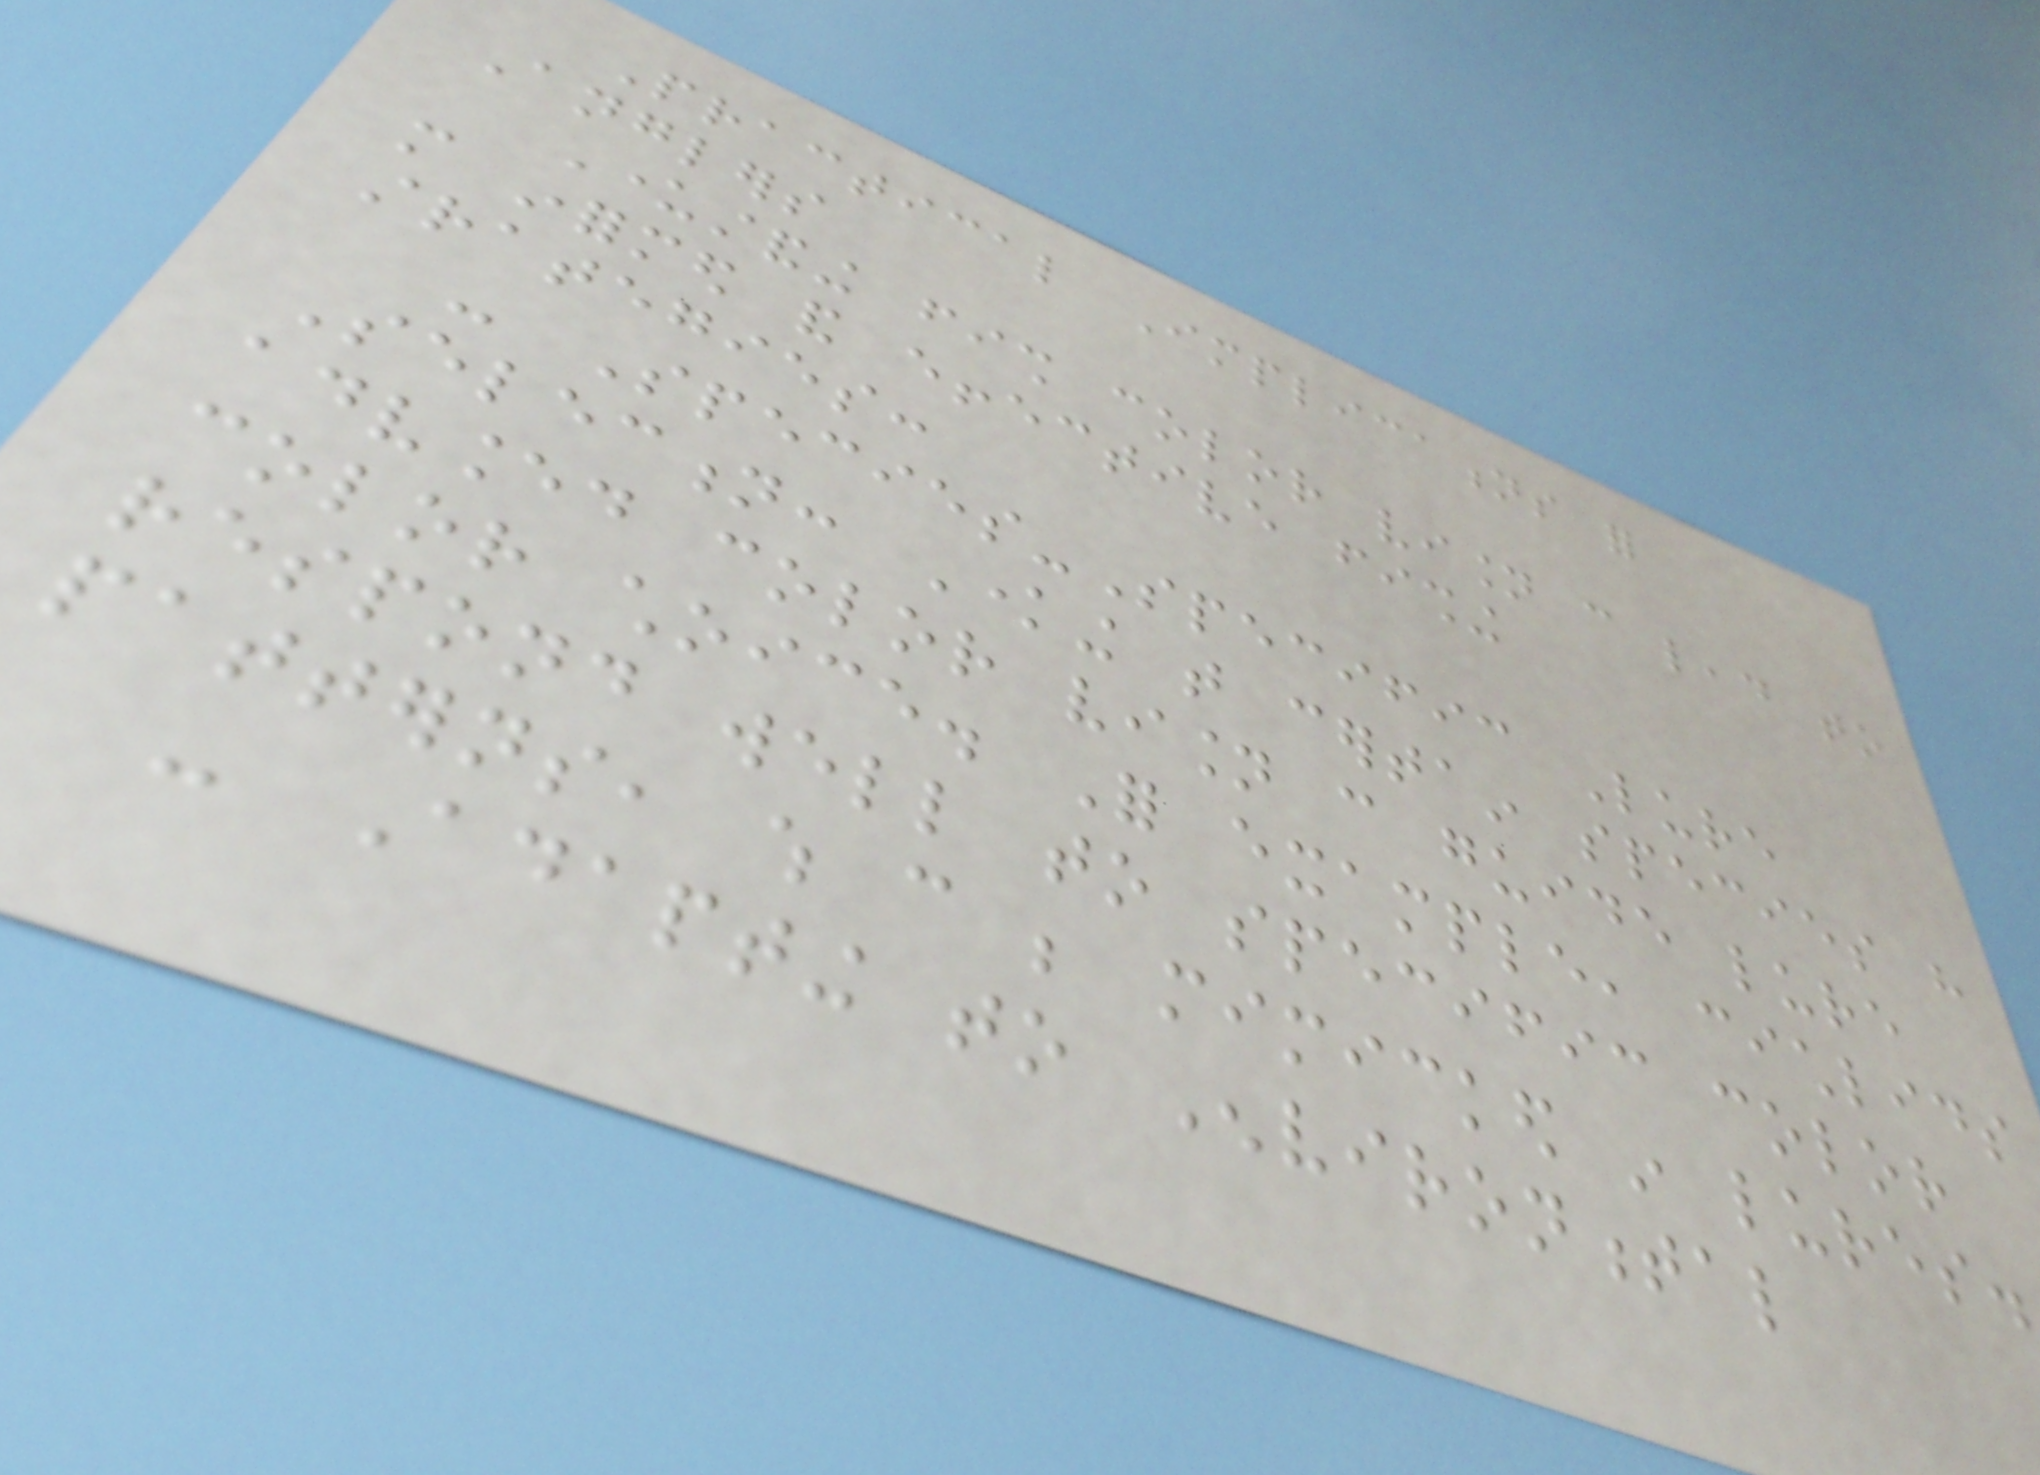Practical Implications for
Anglers
Understanding fish color vision can lead to
more informed and effective fishing
strategies:
- Species-Specific Lure
Selection: Knowing that certain species have
advanced color vision can guide lure
color choice. For example, cichlids
respond well to specific color
patterns, which can be mimicked in lures.
- Adapting to Environmental
